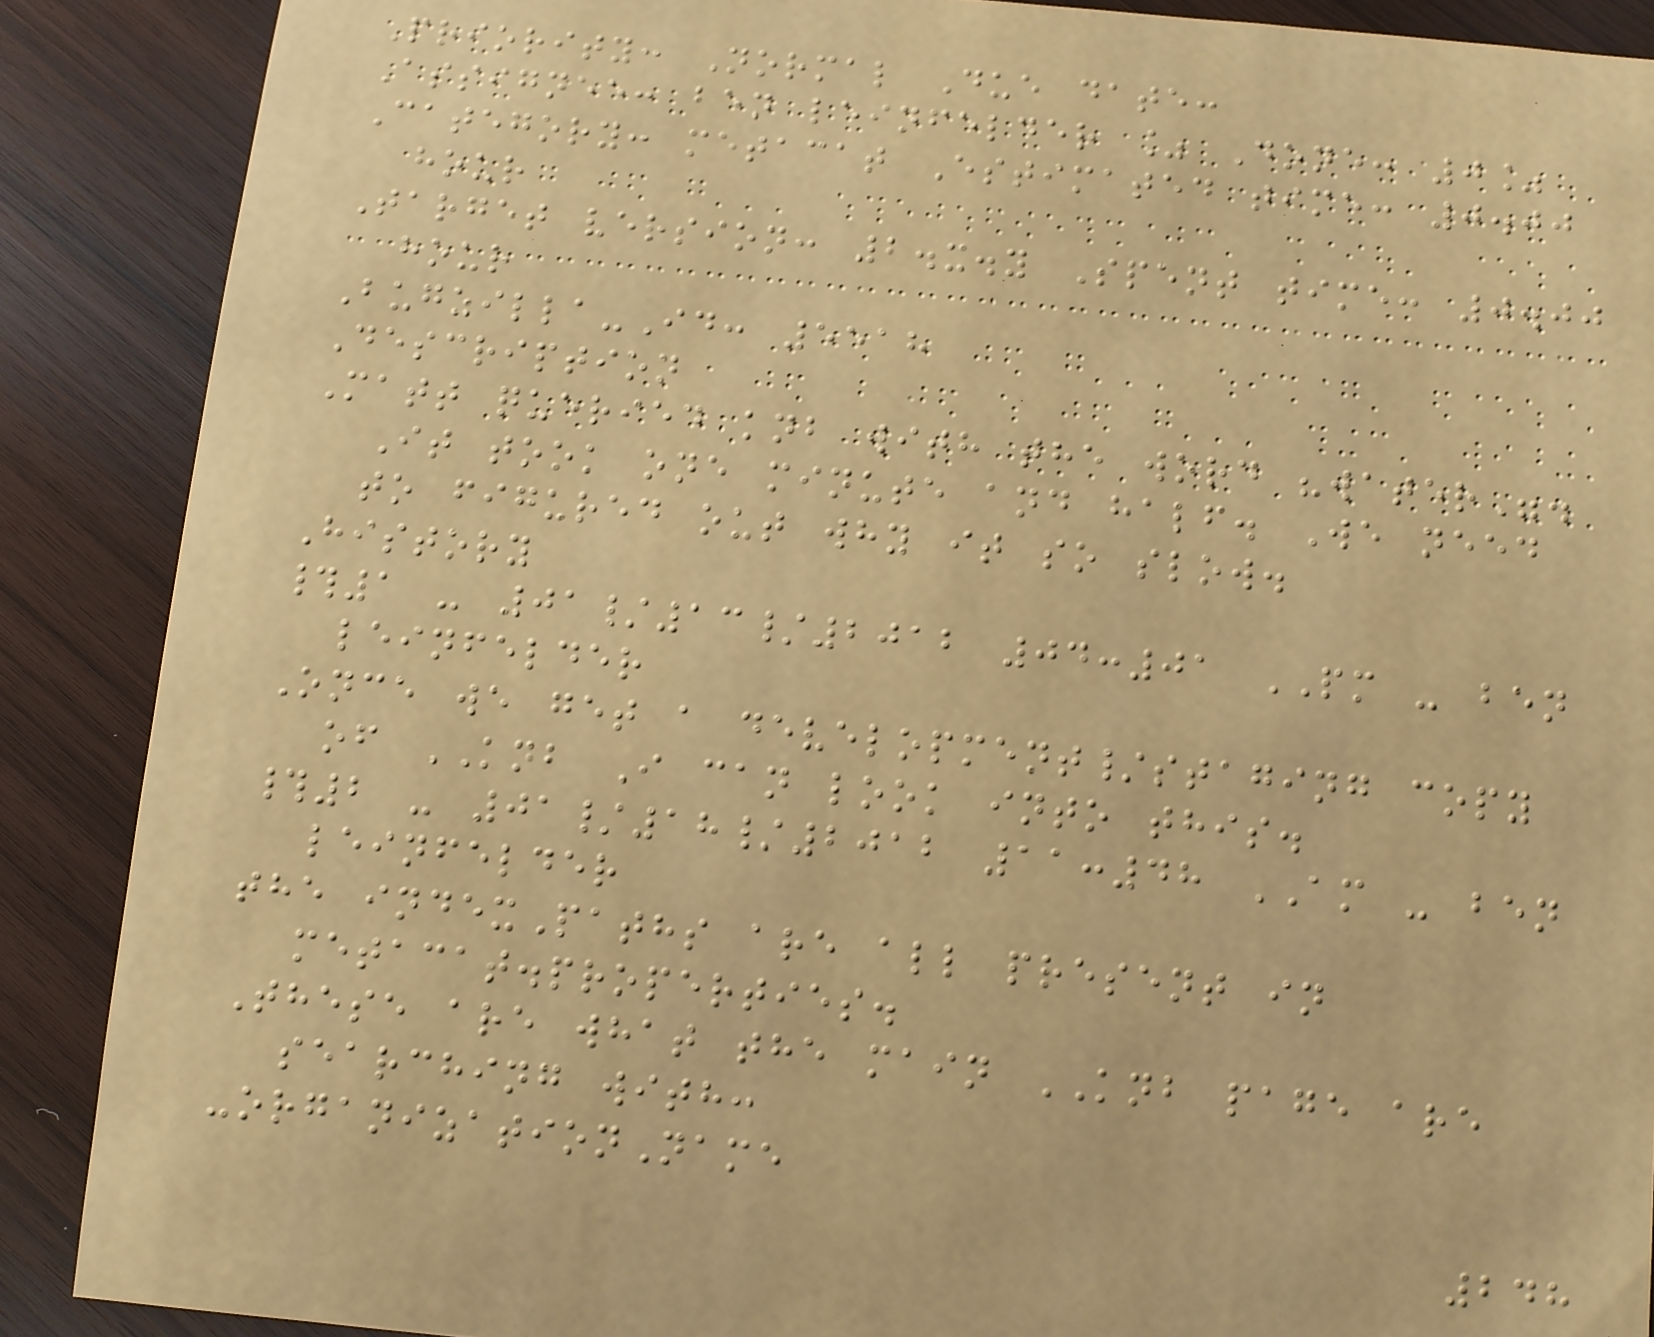Priority: Normal Due date:
Assignee: ben leinfelder % Done: 0%
Category: metacat Estimated time: 0.00
hour
Target version: 2.x.y Spent time: 0.00
hour
Bugzilla-Id: 5518
Description
Matt queried knb with the word "water".
It took one minute and half. We need
to figured out why it so slow.
History
#1 - 01/13/2012 04:01 PM - ben
leinfelder
Once we get a development/staging copy
of KNB I can look into this.
#2 - 01/18/2012 11:48 AM - ben
leinfelder
the indexPaths are all present in
metacat.properties.
These are what the main KNB page are
searching with:
-organizationName
248
